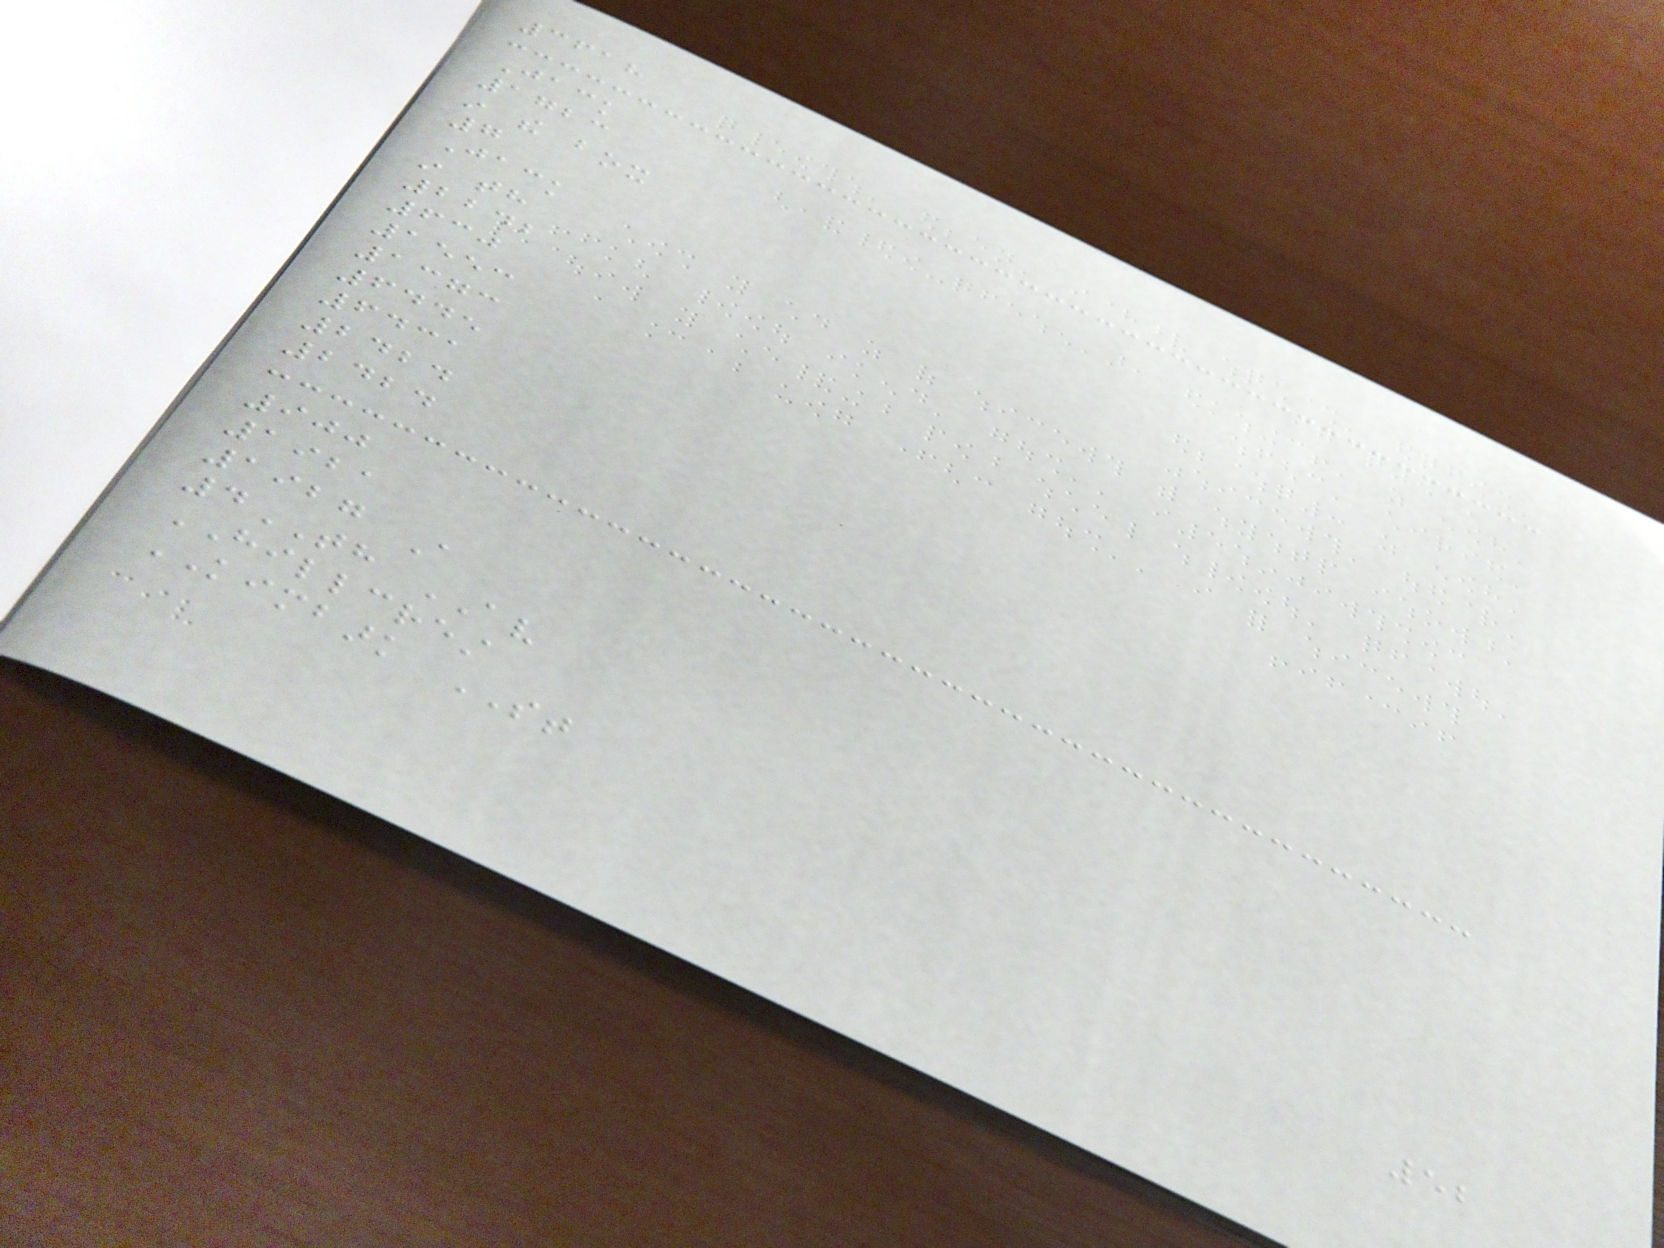3618
Jack
1723
in the box
7
Jack
in th
2242
630
1553
1373
6445
6431
2424
2424
900
1921
1927 A
4TH AV
HILLCREST
KIMBARK ST
52
